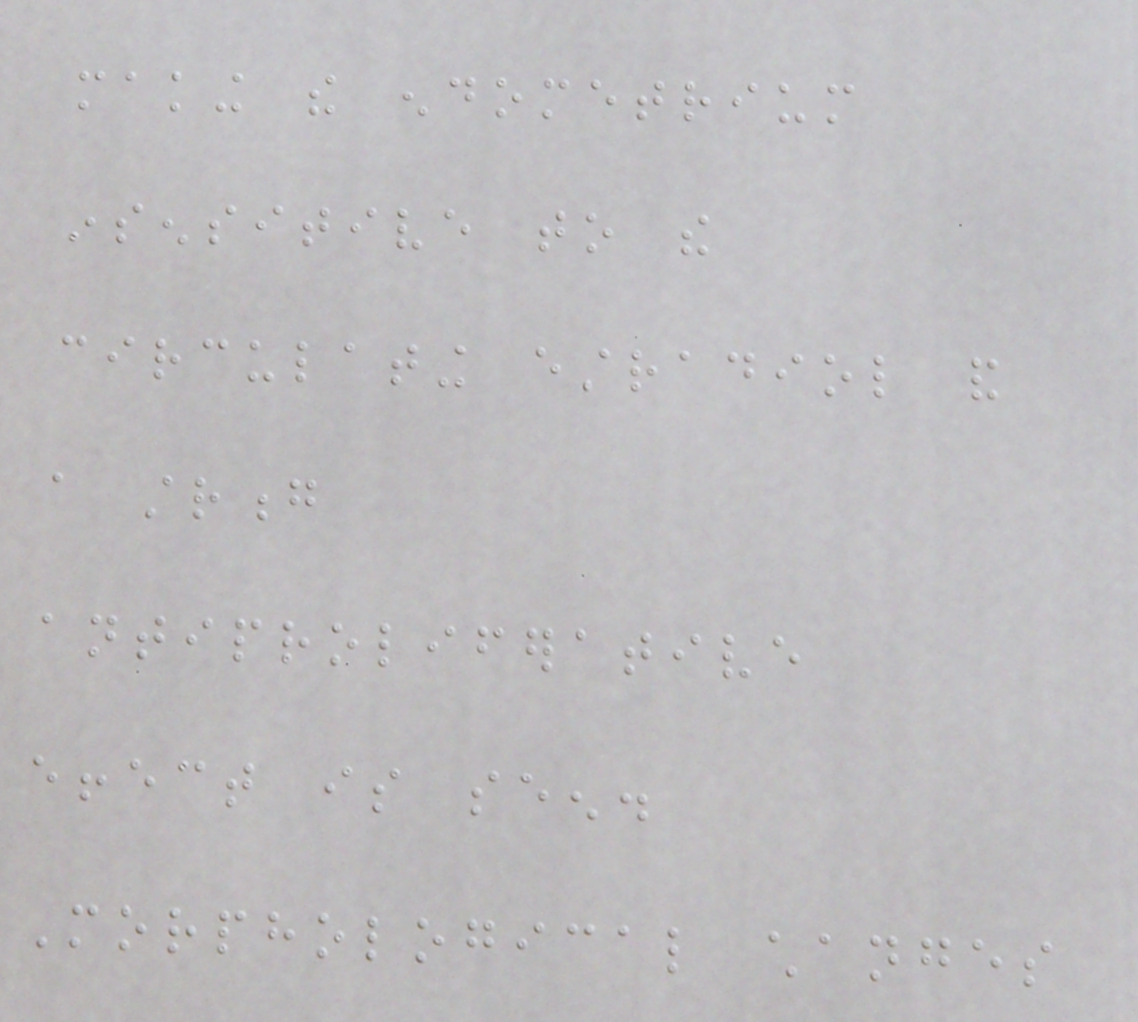making the endometrium
insensitive to the
circulating estradiol and
a strong
antiproliferative
effect is seen.
Morphological changes
